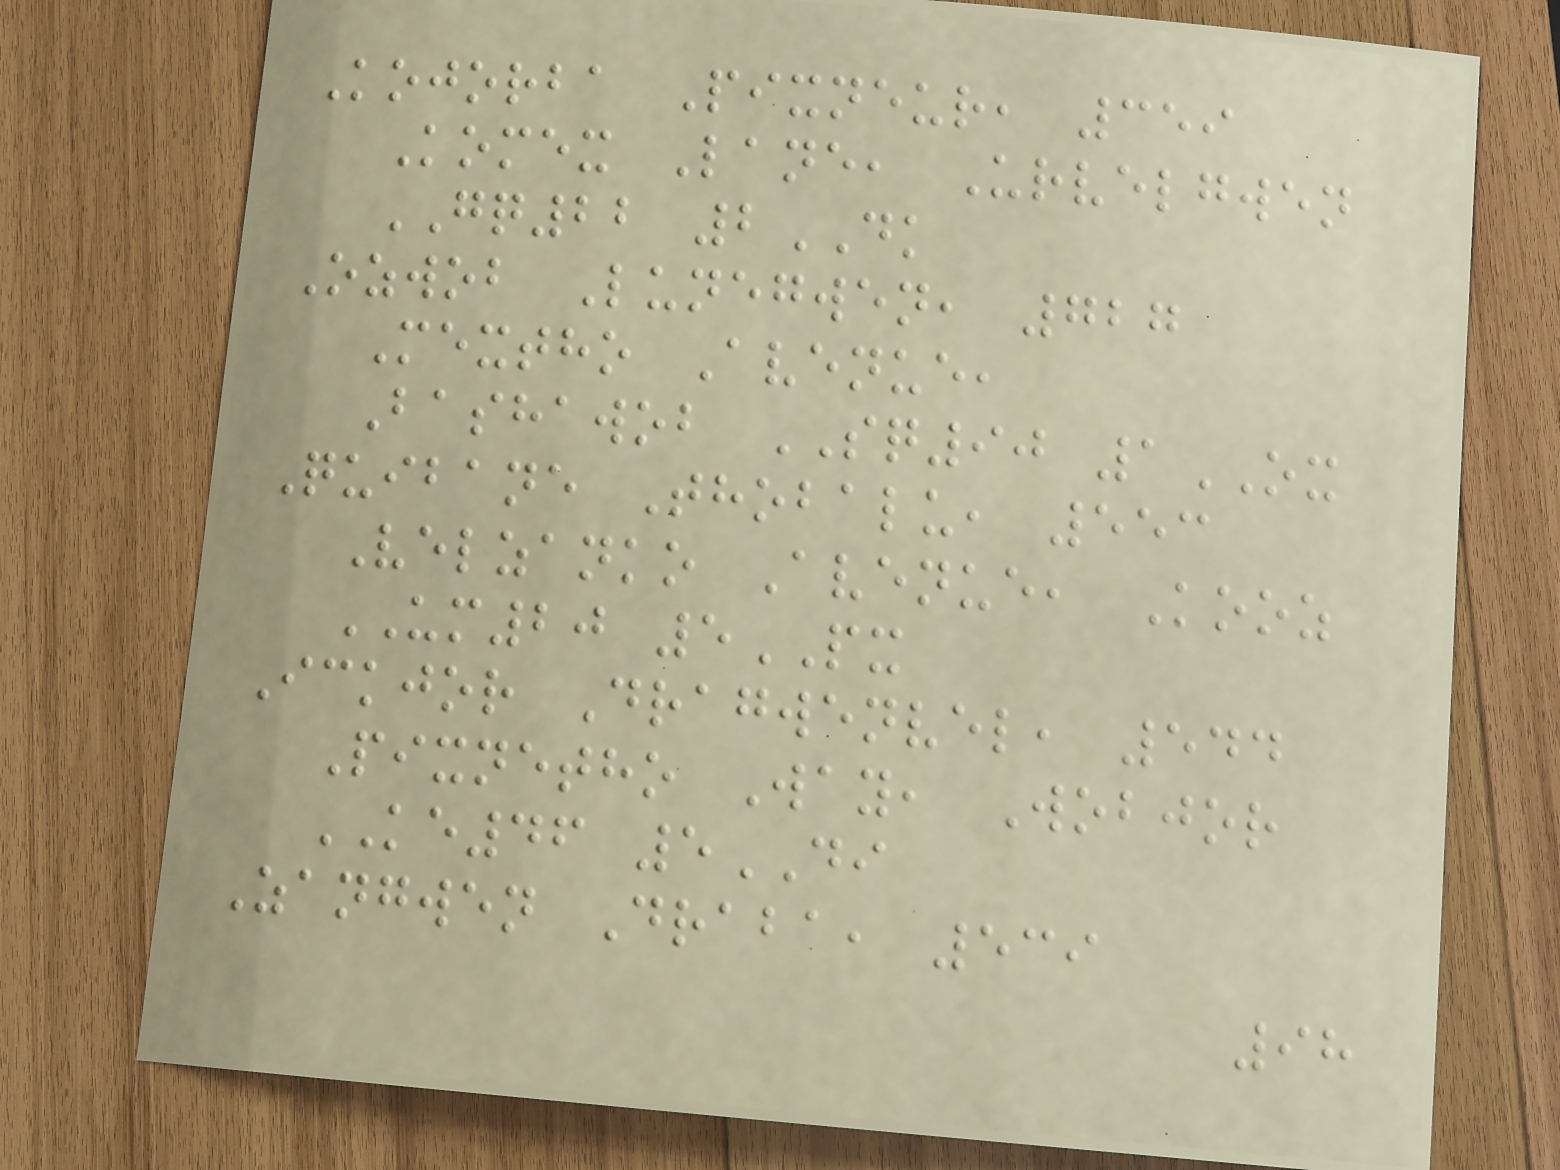Kojorba Pixneur, 359
Komex Lane, Urvelgwen
GQ22 2DK
Ozwob Lunegwen, 727
Mextho Avenue,
Bashawob SQ90 1OX
Quibane Thobalu, 553
Velzanko Avenue, Kooz
UM20 5PX
Ickjor Dragwenvel, 544
Pixnetho Way, Wobjor
KE46 5DI
Zangwen Draba, 539
98
